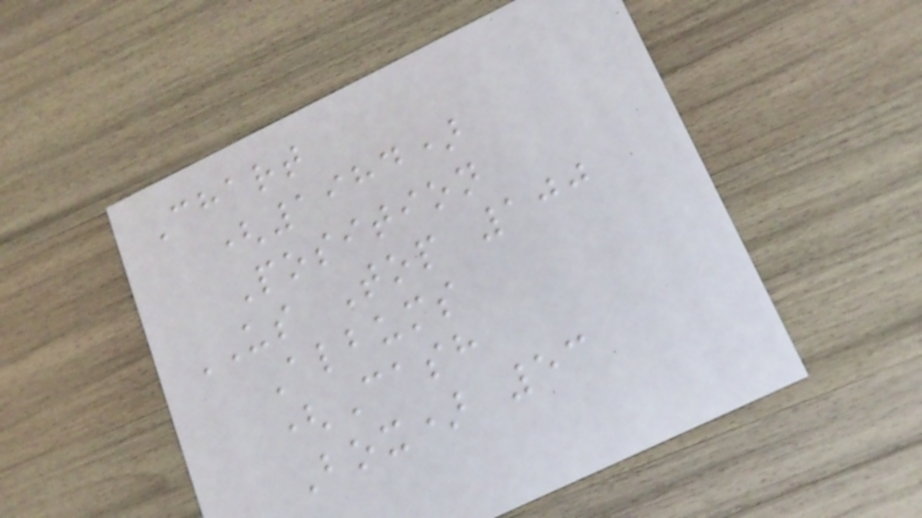Chart
(1984)
Position
US Top 100
Albums
(Cash
Box) 53
